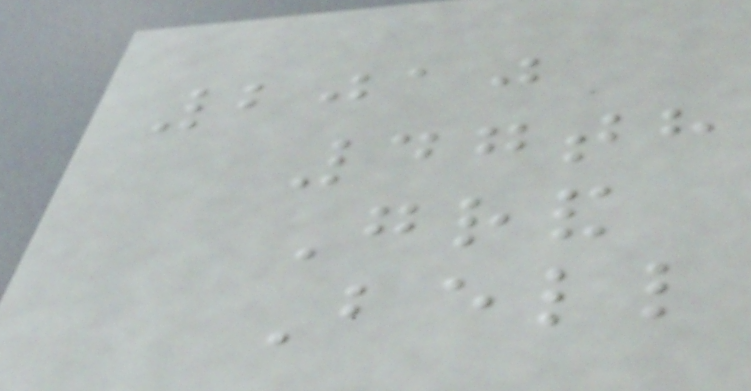2010
47th
Grand
Bell
